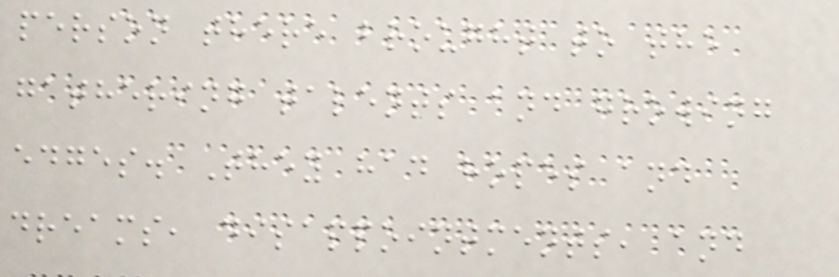person there brought to the
gathering talents and growing
edges. They had hopes and
dreams, disappointments, and
